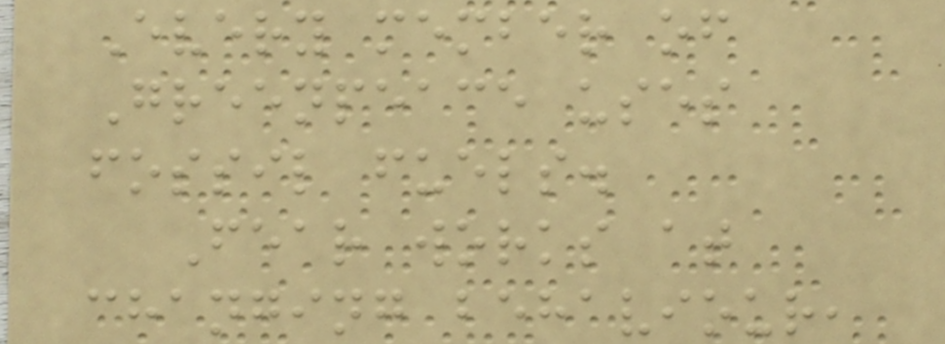Every member of
Greenpeace uses
fossil fuels.
Fear works at
changing behaviour,
